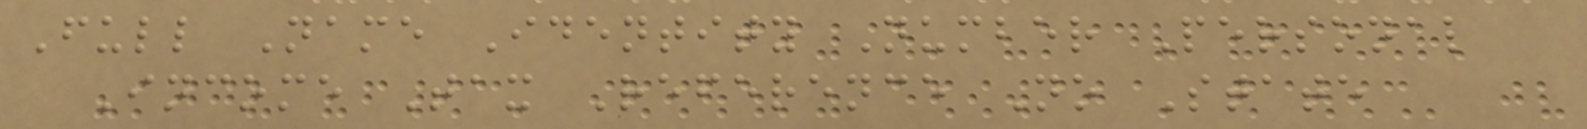Full Name Identity Number Personal
Income Tax Reference No State
